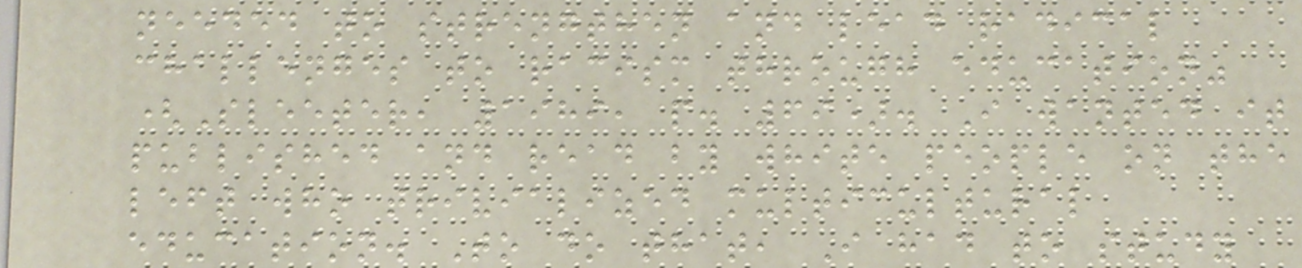needed to strengthen and lead radical
challenges to racism through education"
(Sleeter, 1989, p. 69). I wanted it
published and read by white people on the
left who trivialized multicultural
education. To do that, I had to study
